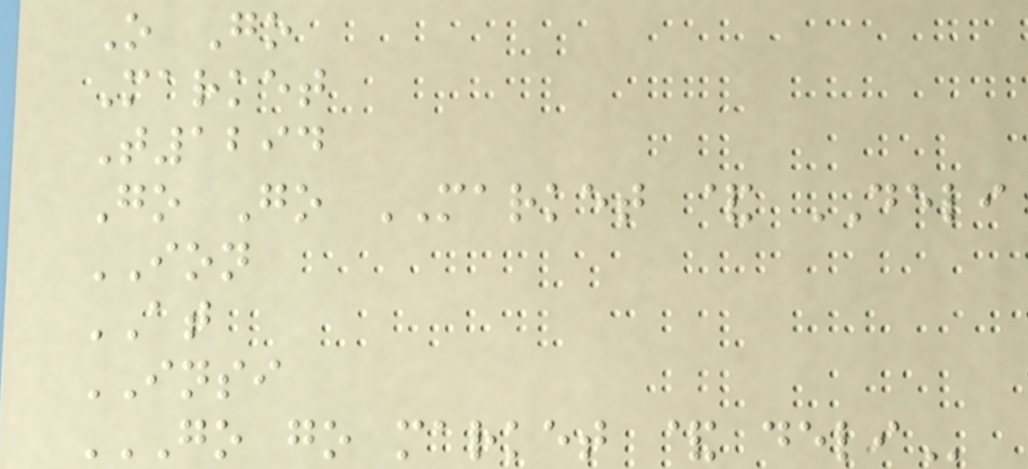O Go
Market
T1294
Go Go MARKET & DELI
ION
AT
INSI
GO GO MARKET & DELI
